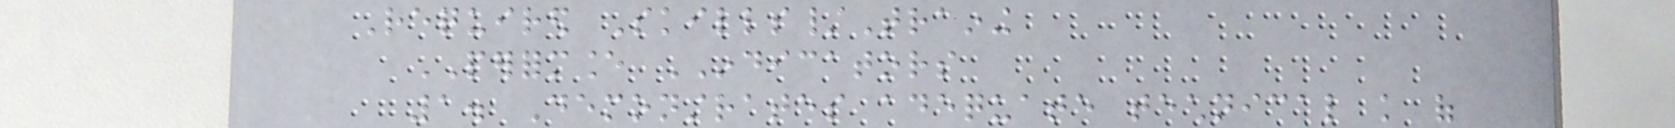Required Skills/Training
PERFORMANCE INDICATORS
1. Demonstrates adequate technical knowledge of
